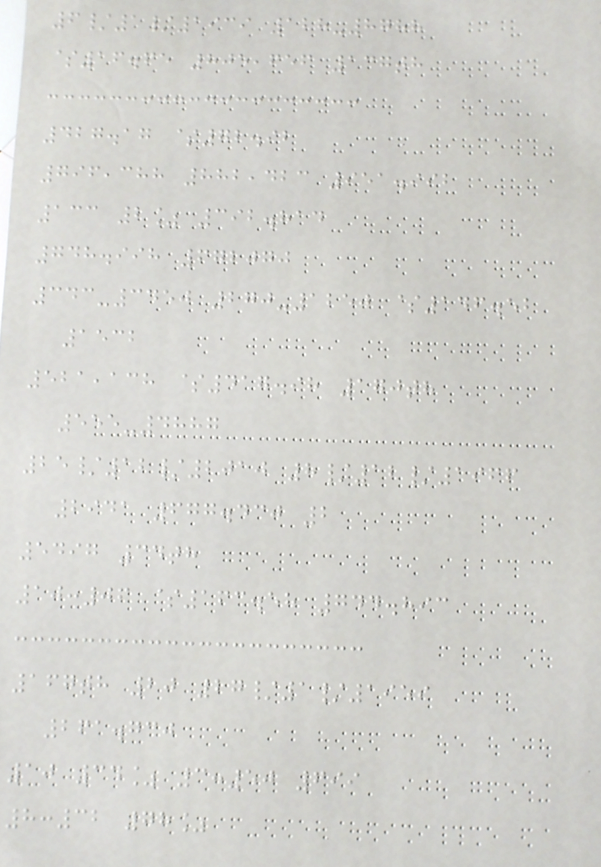6/1/1939 128-8788
$16.65 805,656 137th
427.17 $72.92
796,388 882,423 951.992
133 2% 392.814
748.998 672070
343-3450 270-1250 $146.52
1532
521,138 $417.98 170th
555-4887
25/12/2010 8/12/1966
2941 677.430 2
5497 34th
10:06 $163.58 744.893
167th 20 27/1/1959
261.730
10 34% 3:50 699
8:32 78%
